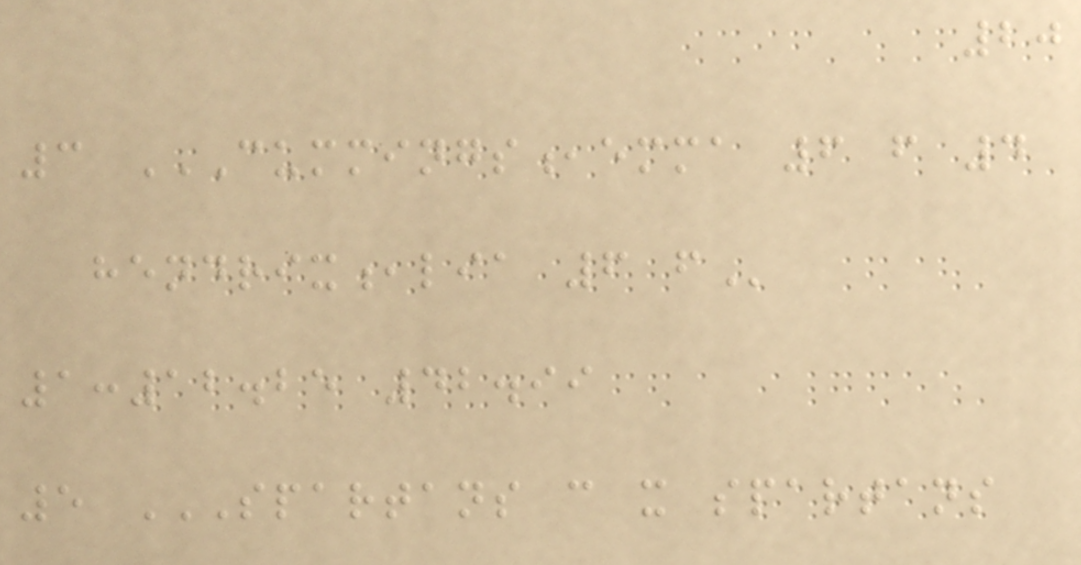20
3 CUMMINGS,EMMA 6 F 4
HENDRIX,LIA 6 F
1:12.25 42.99
5 SPARTANS C X SPARTANS
